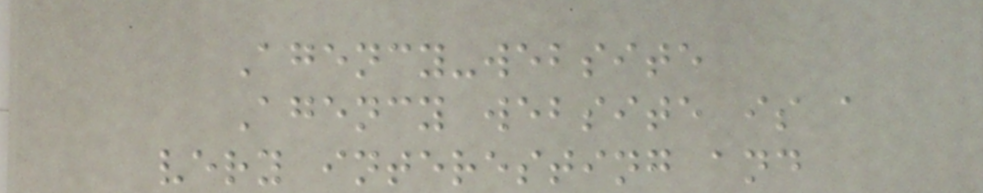Agency-website
Agency website is a
very interesting and
